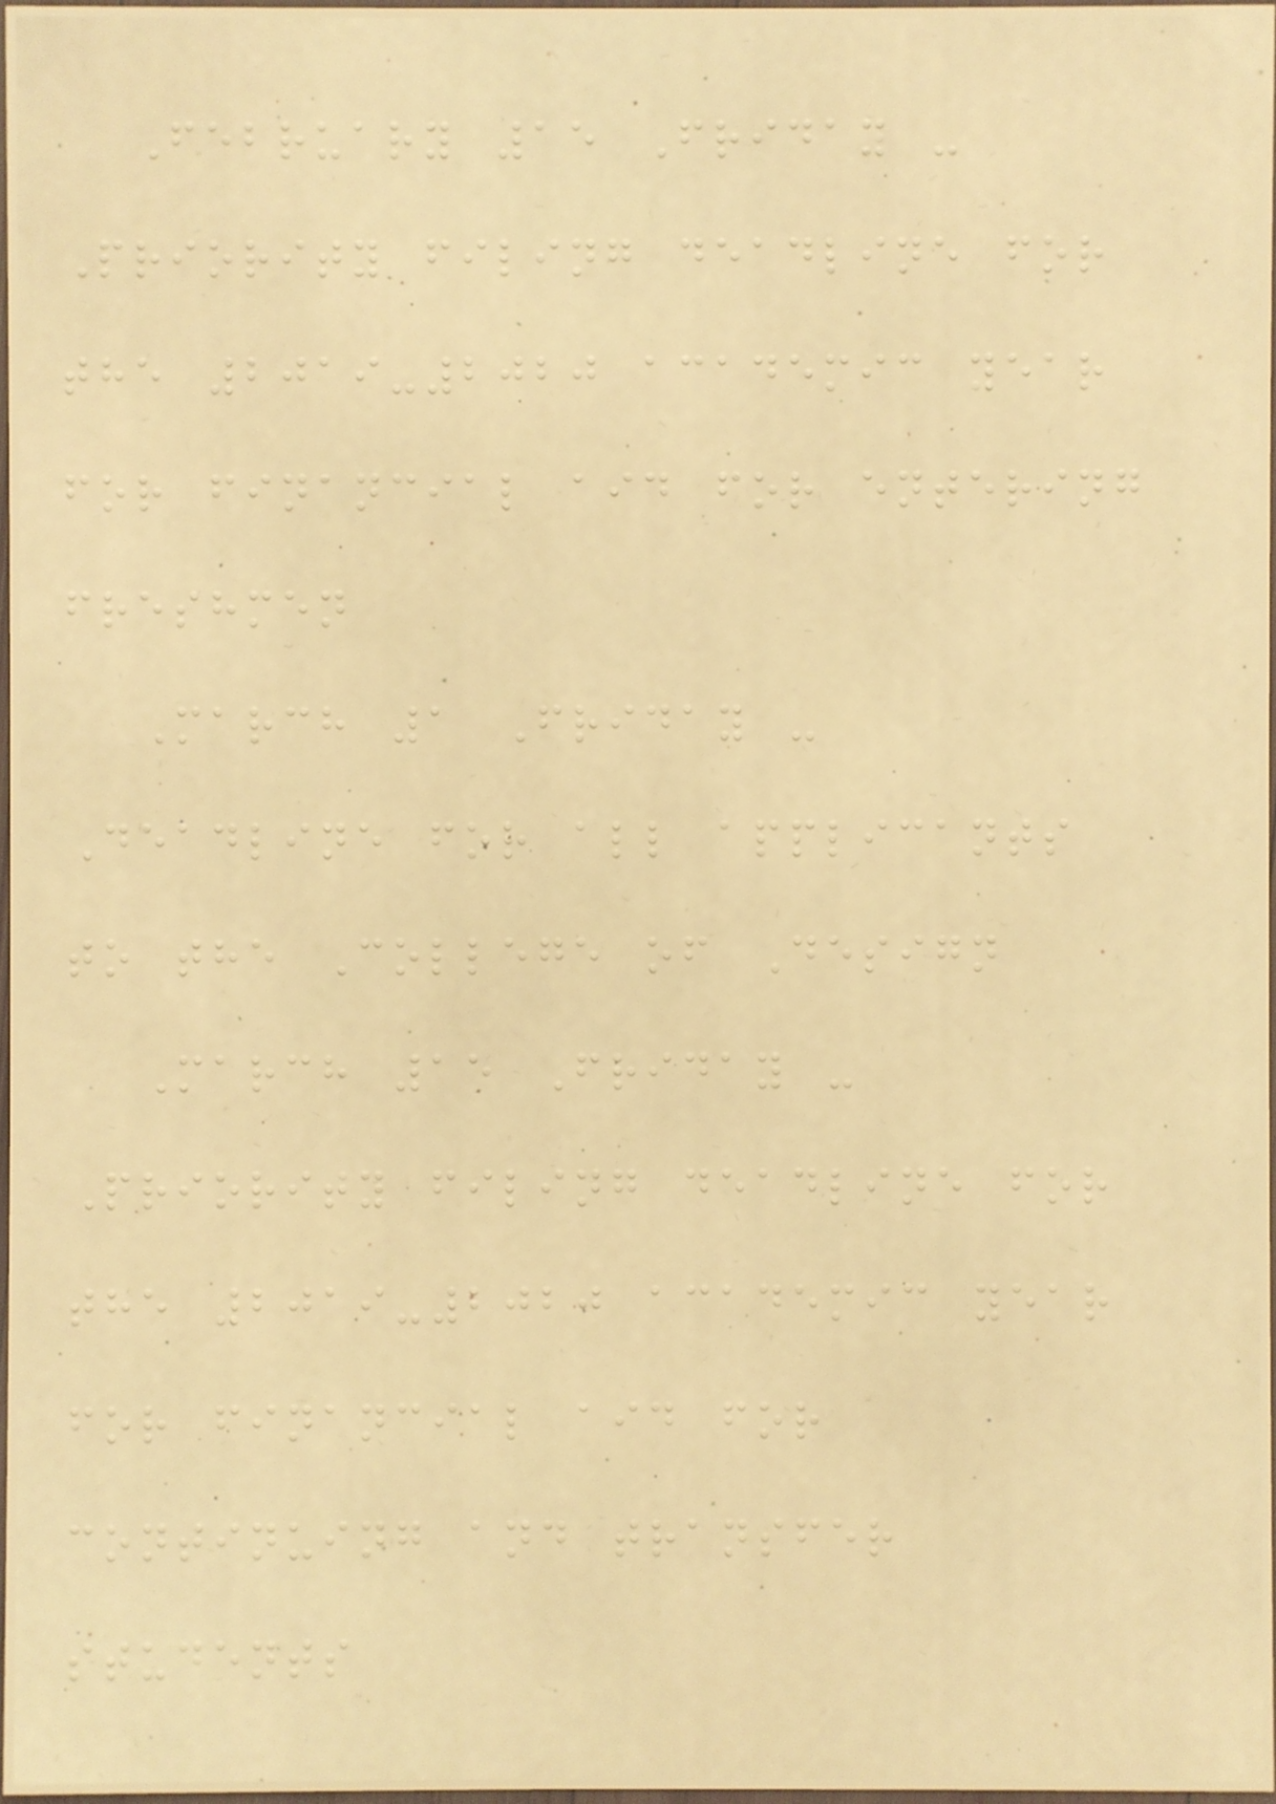February 15 Friday -
Priority filing deadline for
the 2019-2020 academic year
for financial aid for entering
freshmen
March 1 Friday -
Deadline for all applicants
to the College of Design
March 15 Friday -
Priority filing deadline for
the 2019-2020 academic year
for financial aid for
continuing and transfer
students
